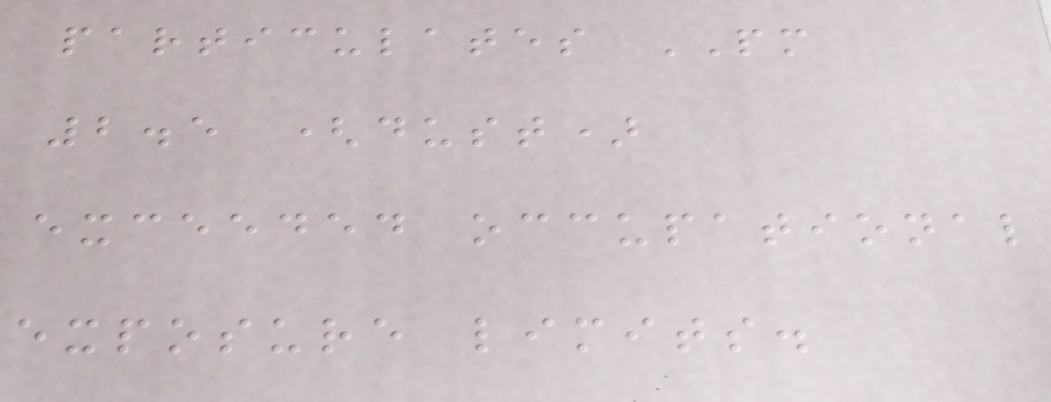particulates PM
2.5 (dust)
exceeded occupational
exposure limits.
